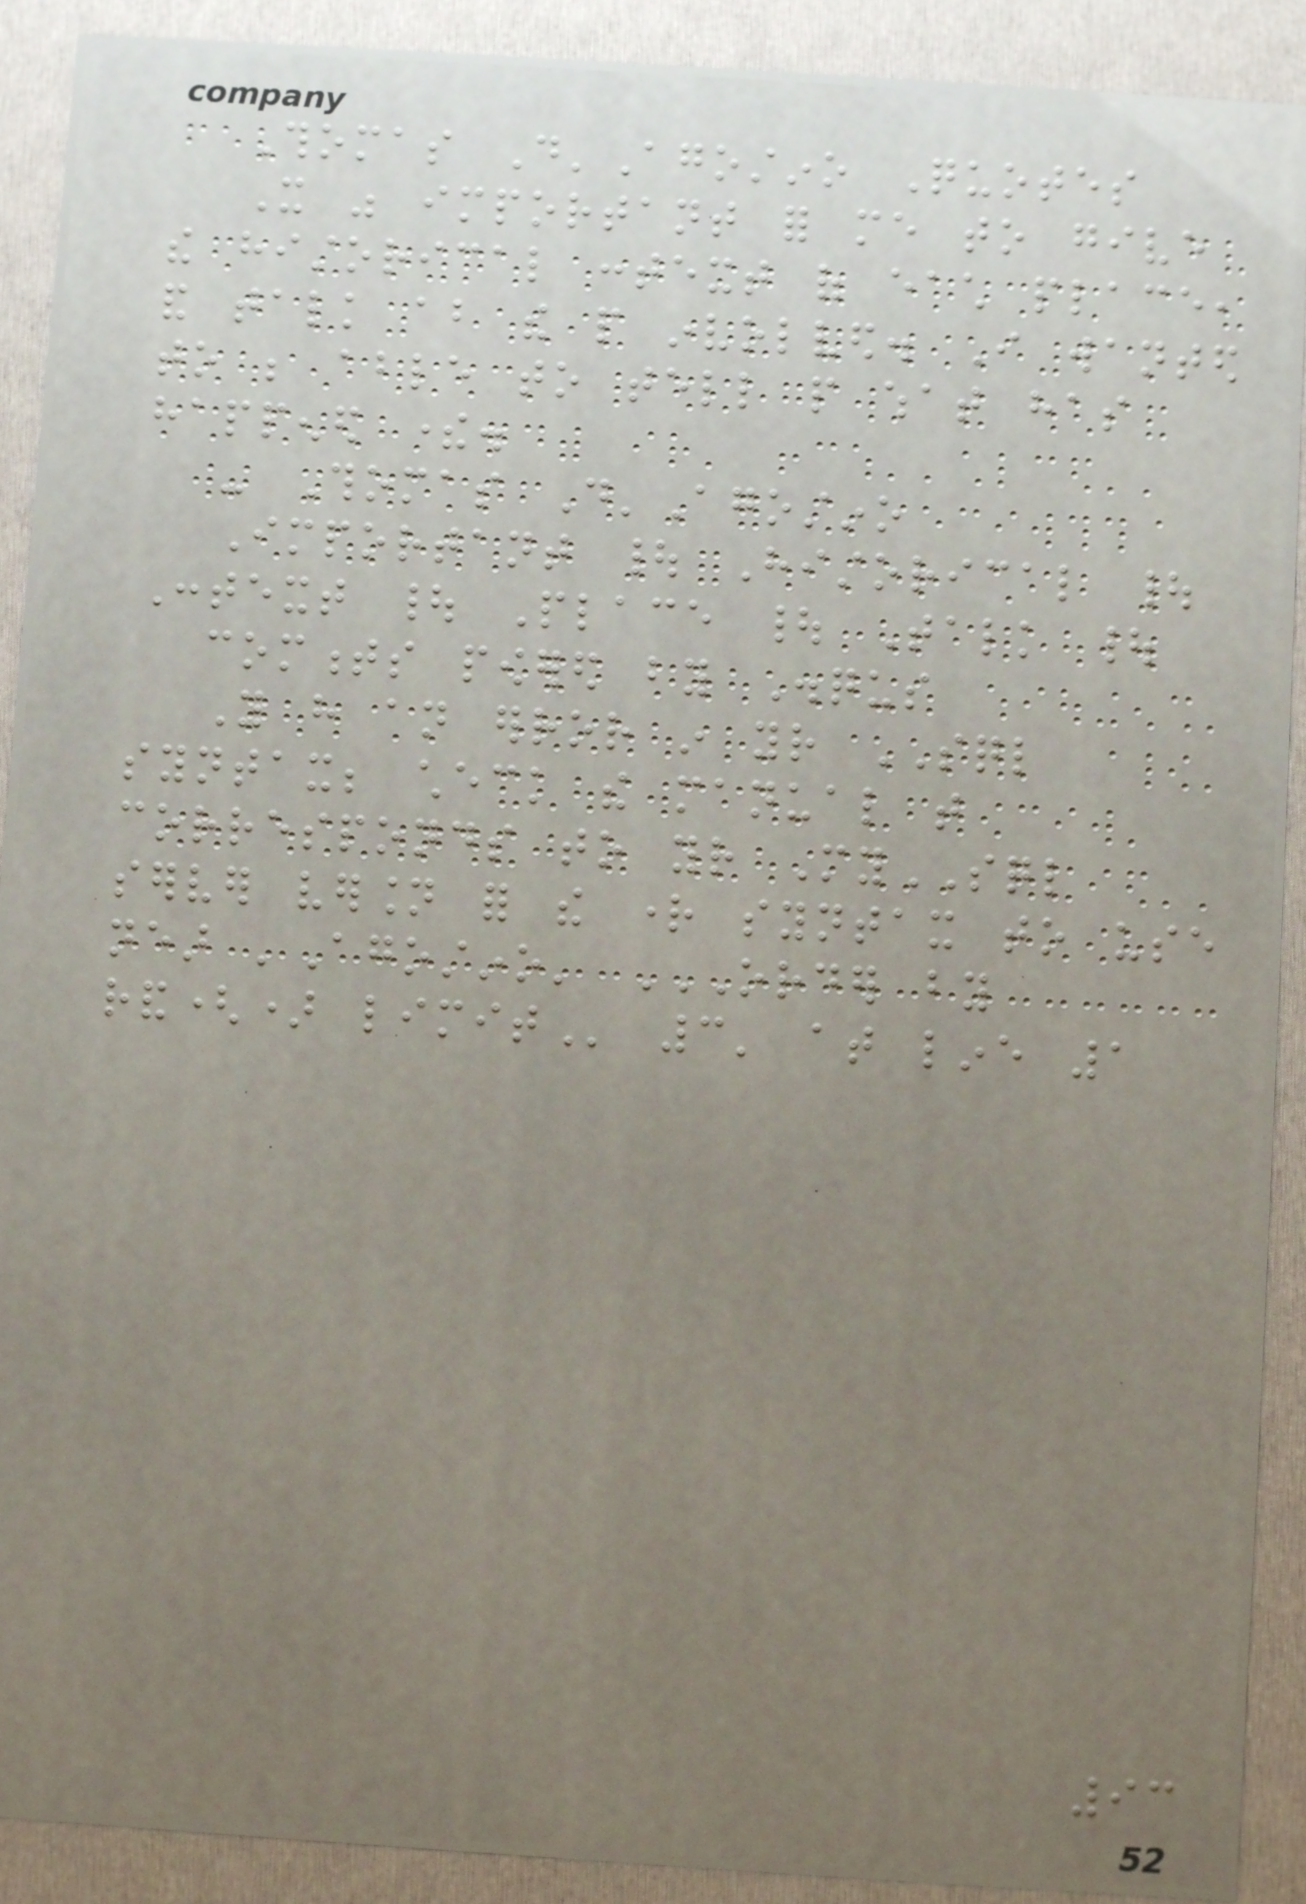Thomas D'Agostino Quotes
It was important for me to give
the historical context of each place,
and talk about the people involved. I wanted
to be able to tell people what has
happened there.
- Thomas D'Agostino
Important | Historical |
Context | Place | Talk |
comments powered by Disqus
You have an error in your SQL
syntax; check the manual that
corresponds to your MySQL
server version for the right syntax to use
near 'Agostino' ORDER BY
RAND() LIMIT 3' at line 1
93
